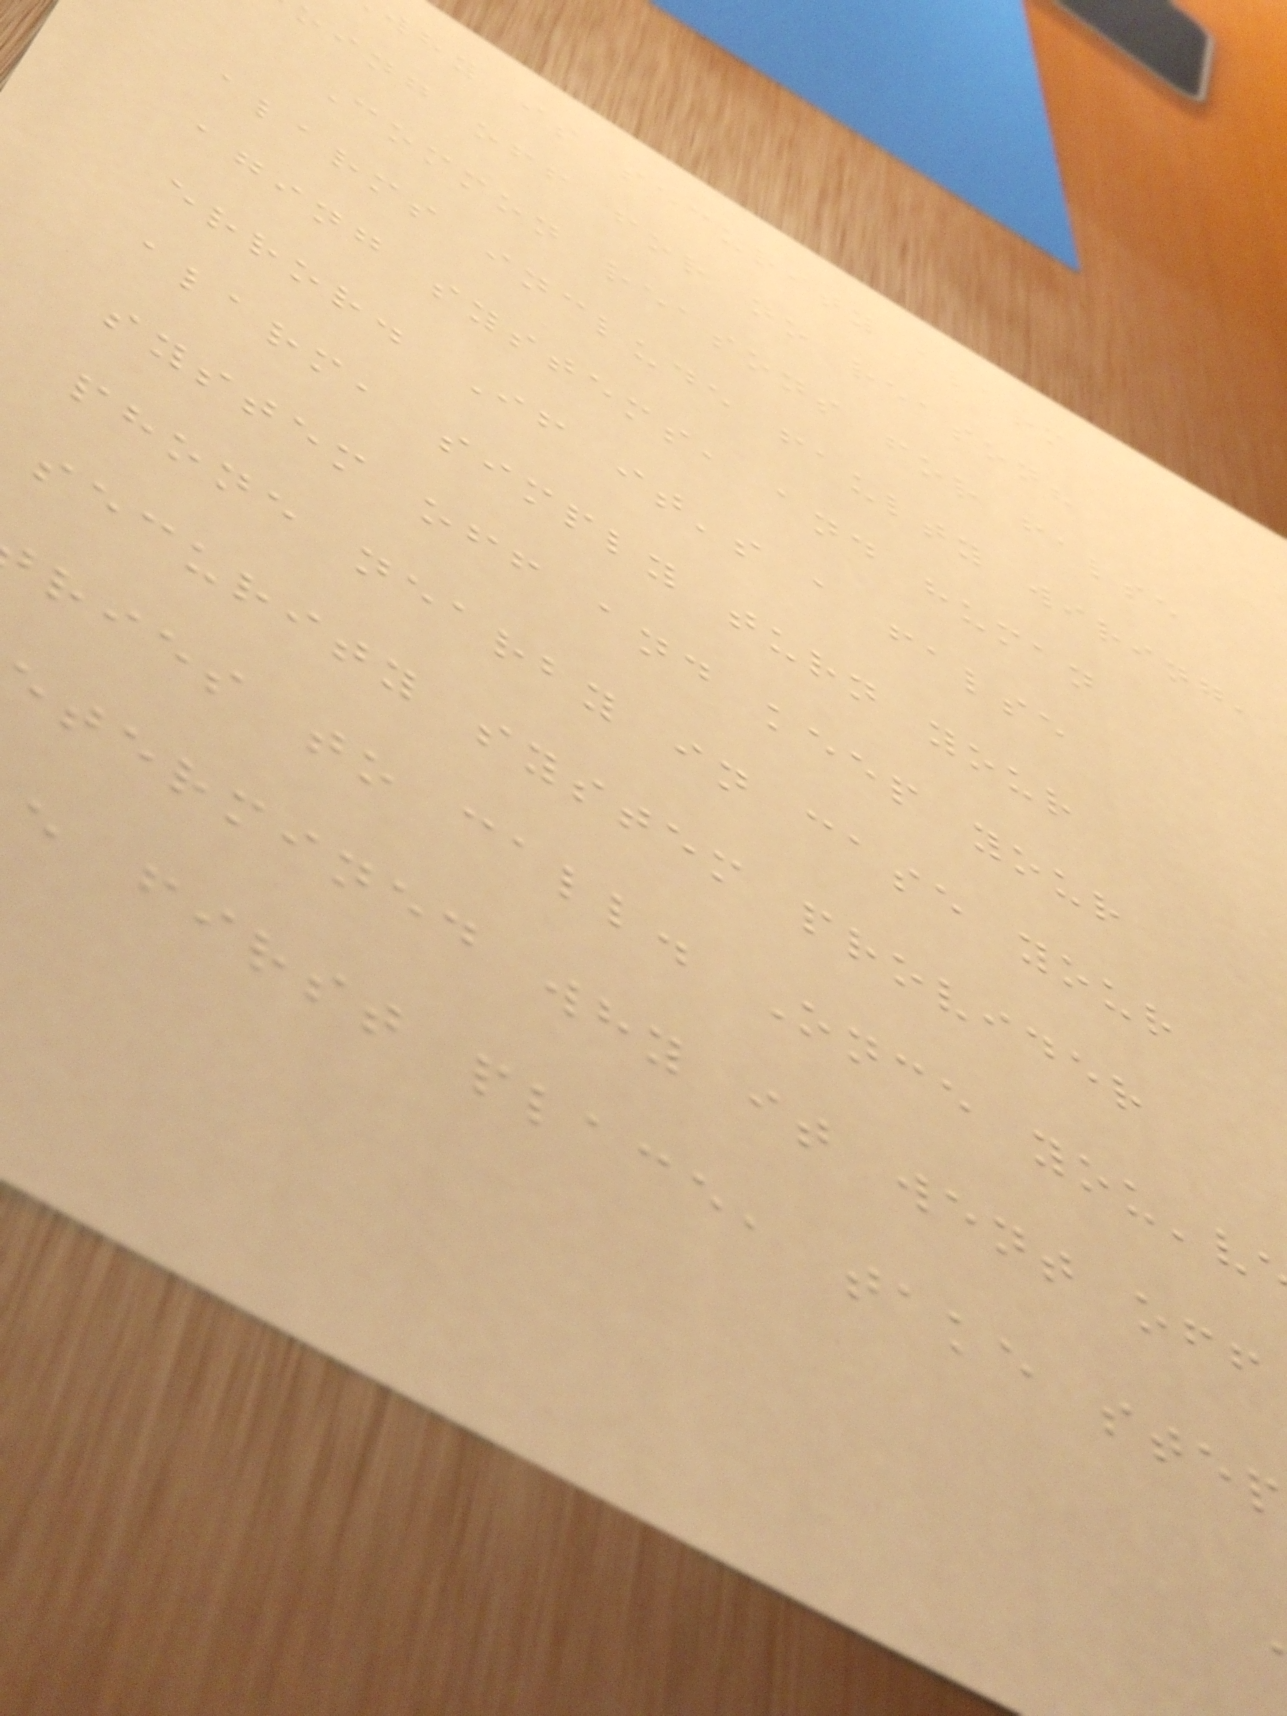why is security alarm
oing off for no reason?
Common reasons for false
alarms include faulty wiring,
aging systems, and human
error. If it's a false
alarm, simply turn your
system off and keep your
phone nearby in case your
security system provider
ries to call. Once you'v
etermined why it went off
e first place, take step
